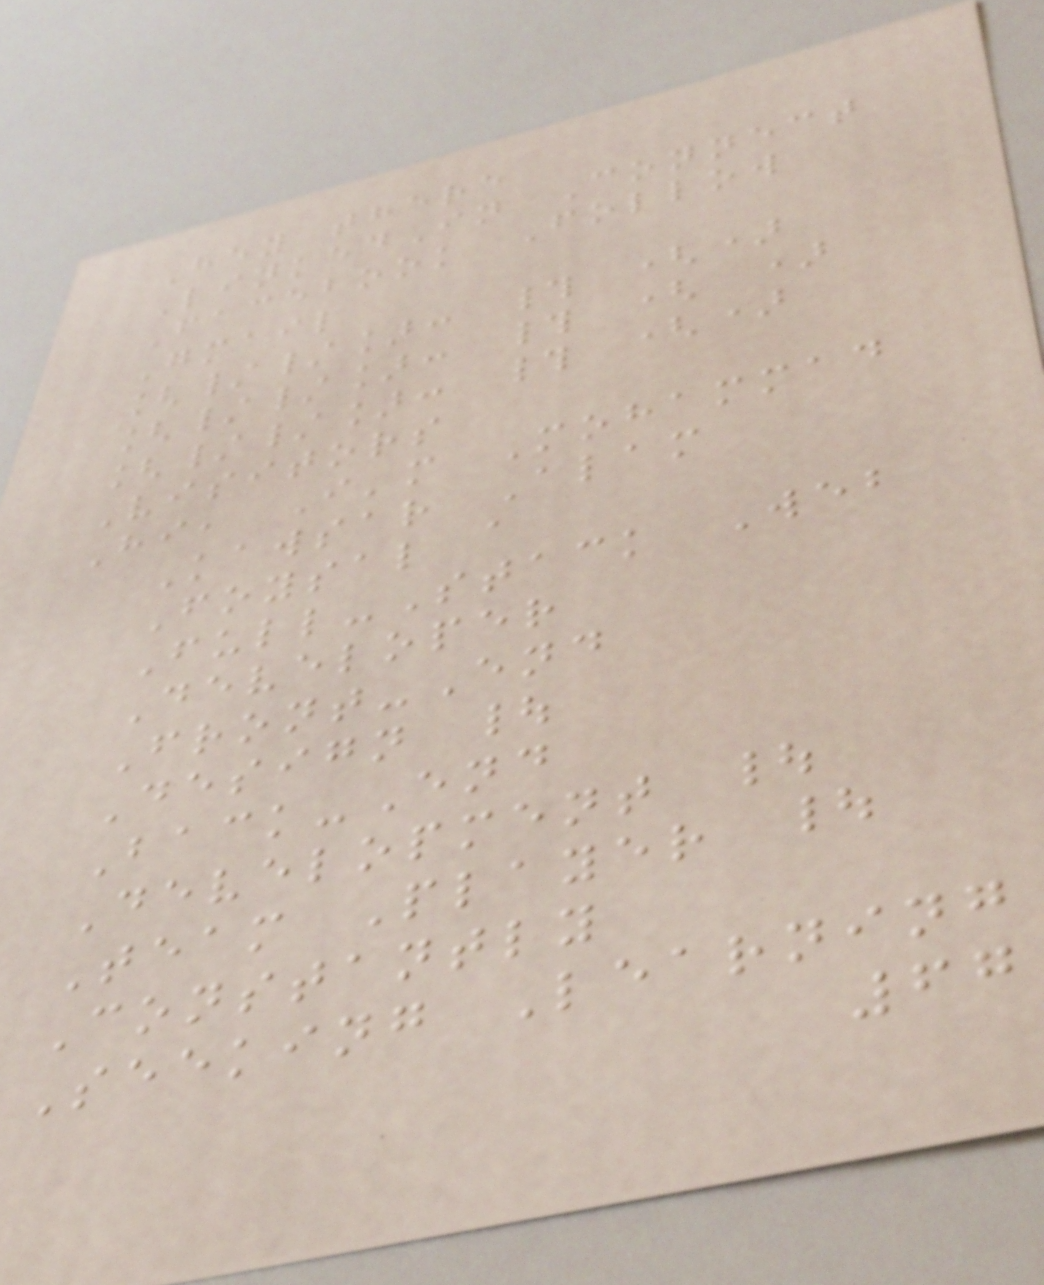Hey there
LinkedIn Connect
Facebook Follow
Gmail
[//]: # ()
[//]: # ( )
[//]: # ()
Visitors
Hi, I'm Mohammad
Kawsar Alam
Foysal a
Full-Stack Web
Developer
Front-End
Design |
Back-End
Development |
Team Player |
Constantly
Seeking Learning
67
